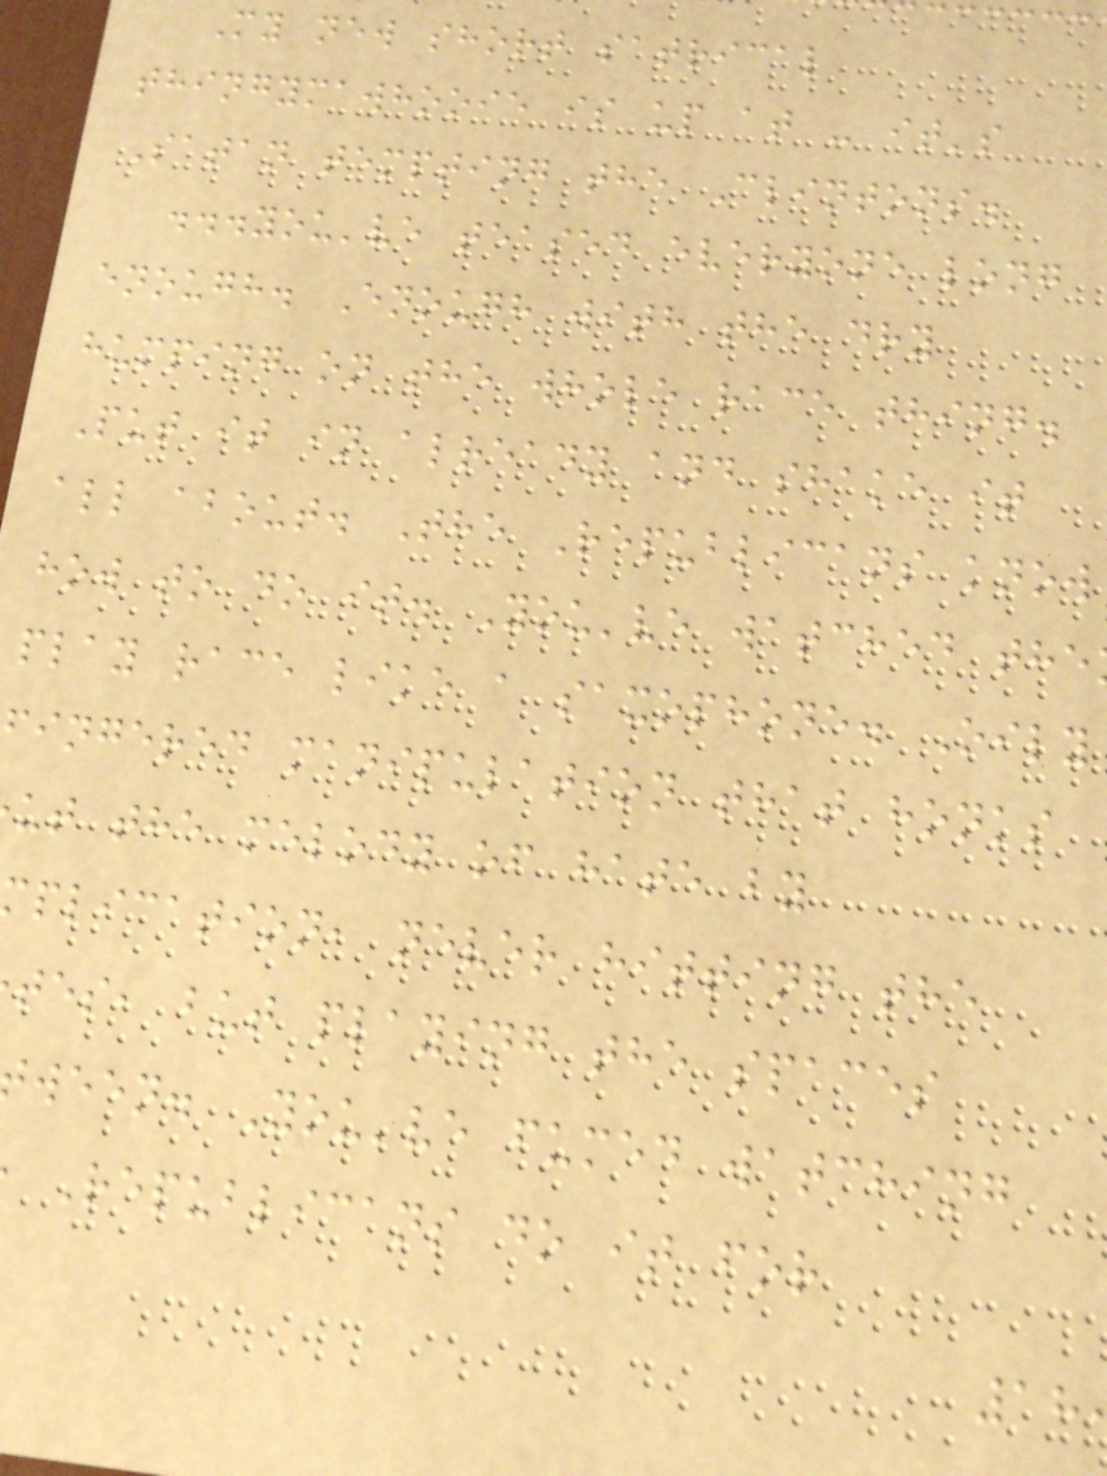My new short satrical
thingymawhooie is up at - it's
Satan tempting the Clintons.
...you've teased everyone long
enough. Enough with the dry
humping on the whole race thing.
Put it in already and shake it
all about. The Republicans know
how to do it. You've watched the
play race like a saxophone. Oily
fingered manipulation that honks
ut the melody of hate by
plication, never hitting the
tes, but playing the spaces
ween. You've fumed watching
Republicans do it for
